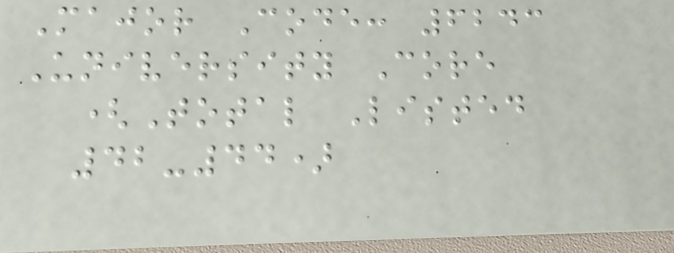Major Code: 6243
University Core
(Total Listed
42-44)
